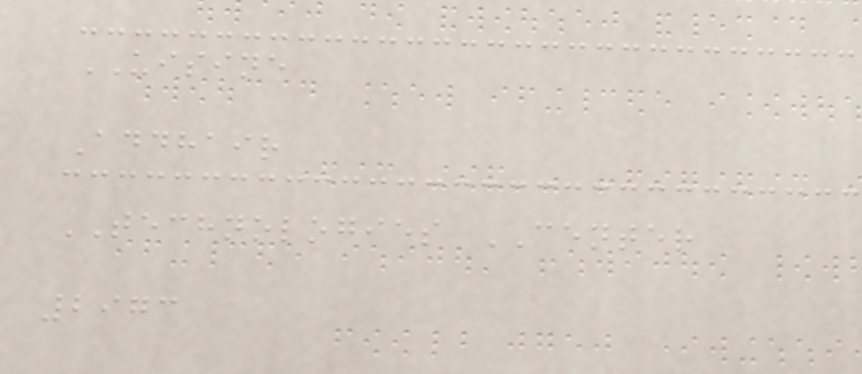UISINE
Addhair
TECHNOLOGIES CENTER
2973
